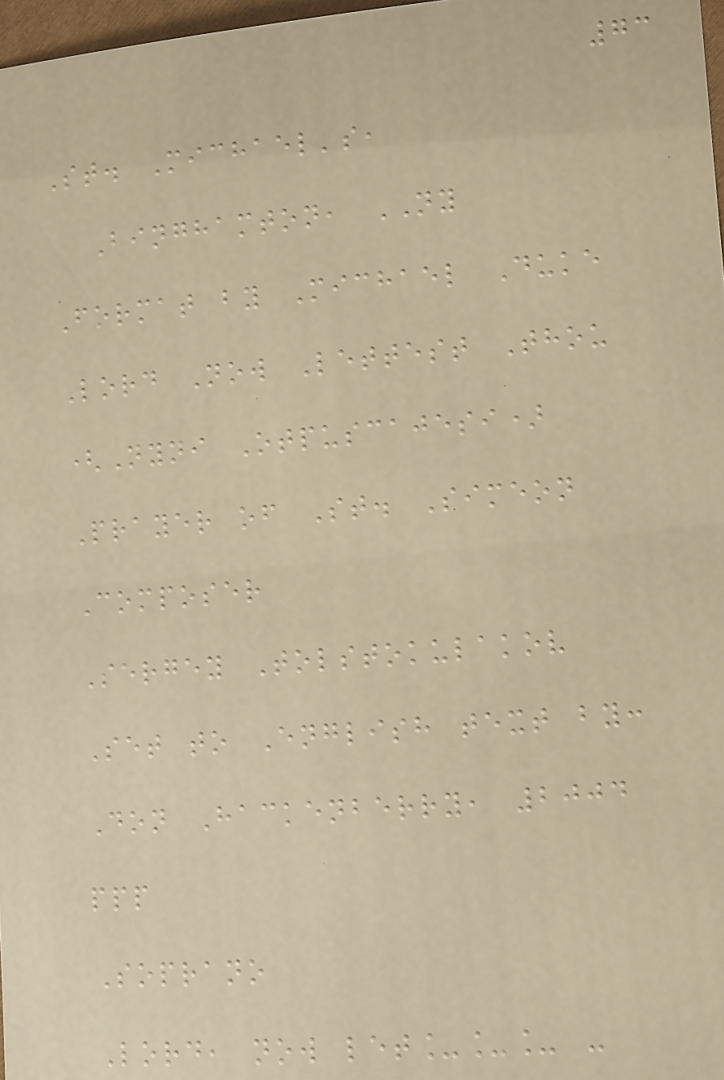73
St. Michael's,
Binghamton, NY
Format by Michael Duke
Lord Now Lettest Thou
(Nyni Otpuscajesi)
Prayer of St. Simeon
Composer
Sergey Tolstokulakov
Set to English text by:
Don Hackenberry, 2004
ppp
Soprano
Lord, now let___ -
